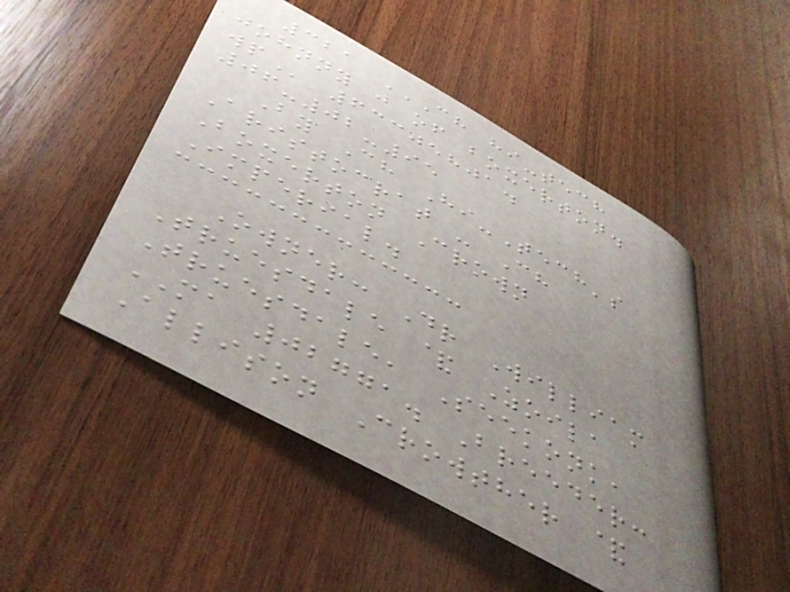321 CH HI-TECH
JOHNNY J OF BOXERTON.
WP 63305801.
06-02-95
By Ch Hi-Tech's
Aristocrat - Ch
Boxerton Crown
Imperial.
Owner: Dr William
Truesdale & Zoila
Truesdale, Seekonk,
MA 02771. Breeder:
Allison Crowther &
